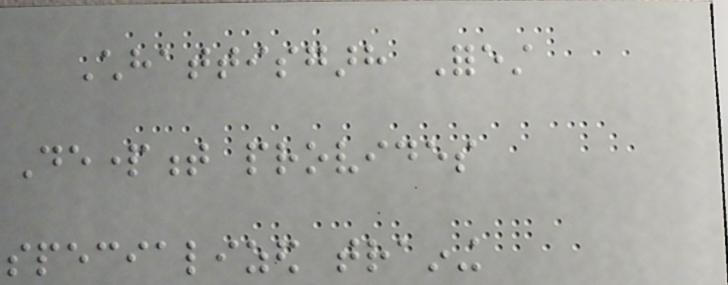Chhattisgarh Forest
Department provides
specialized training
